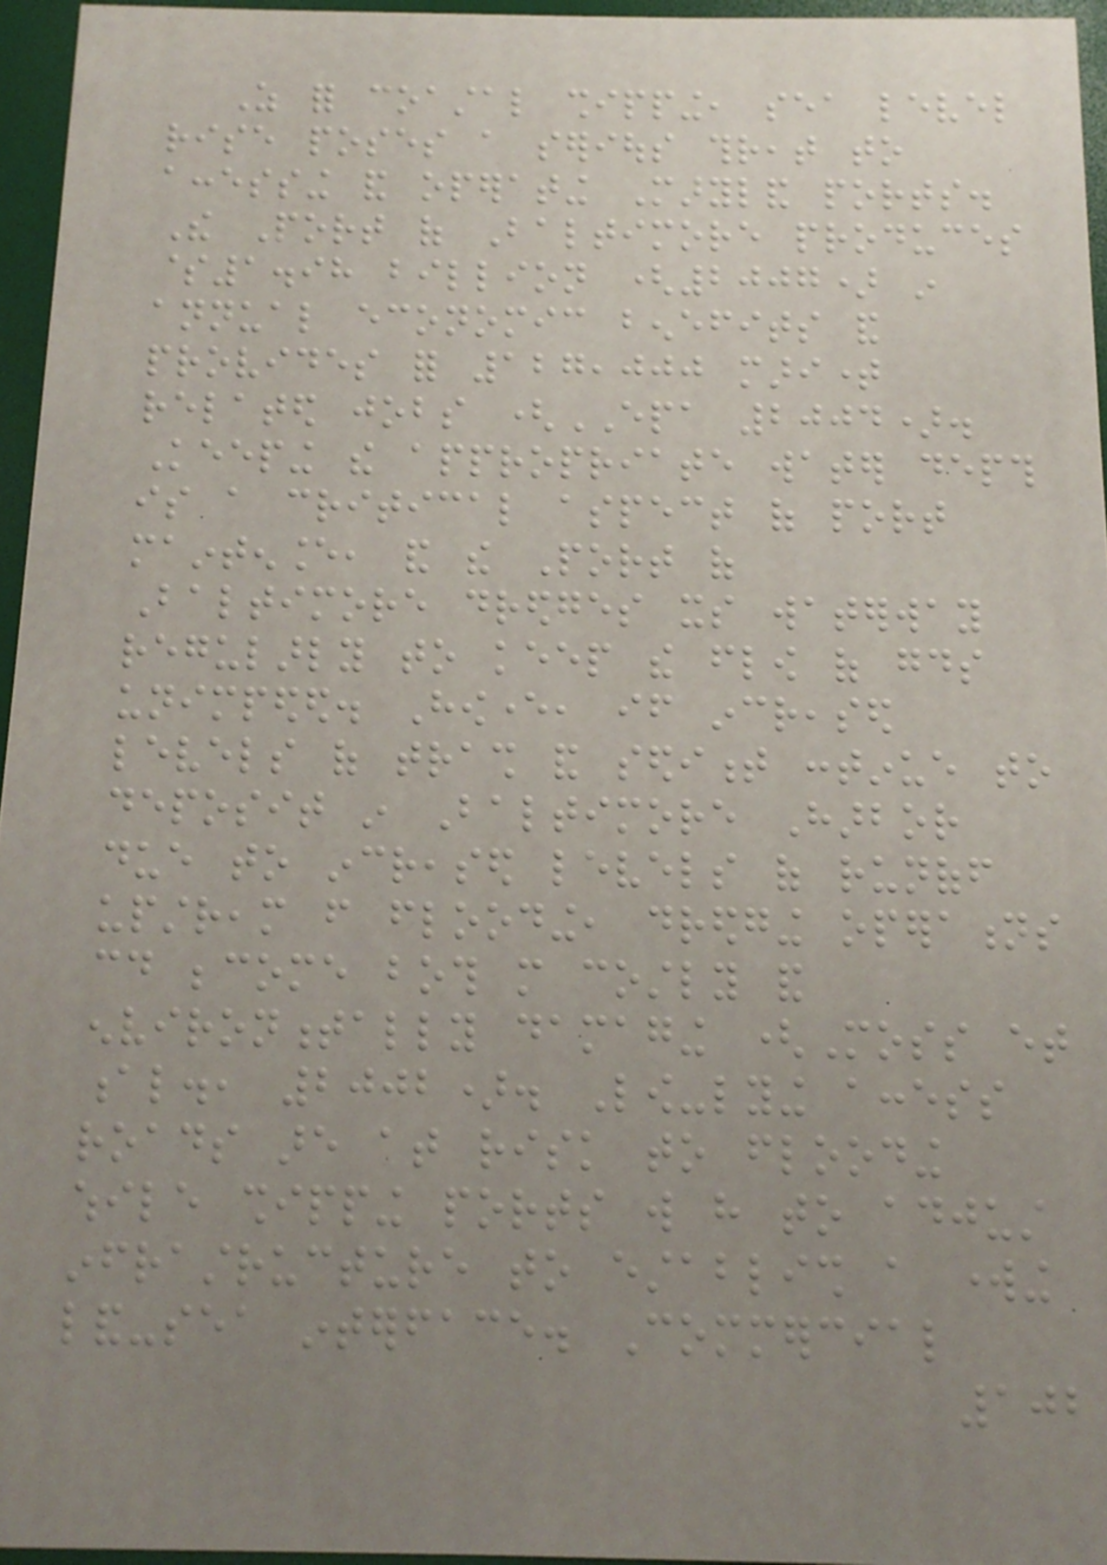As for coastal shipping, sea level
rise poses a serious threat to
accessing and operating Maryland ports.
The Port of Baltimore produces
$1.98 billion (2007) in
annual economic benefits and
provides for 127,000 maritime
related jobs (EPA 2004).
Keeping the appropriate water depth
is a critical aspect of port
maintenance, and the Port of
Baltimore dredges its waterway
regularly to keep the flow of goods
unimpeded. However, if increased
levels of trash and sediment continue to
deposit in Baltimore Harbor
due to increased levels of runoff
upstream from flooding, dredging operations
could become both more costly and
environmentally damaging (Moss et
al., 2002). Low-lying access
roads are at risk to flooding
while shipping ports will have to adjust
infrastructure to establish a working
land-sea interface. Commercial
102
